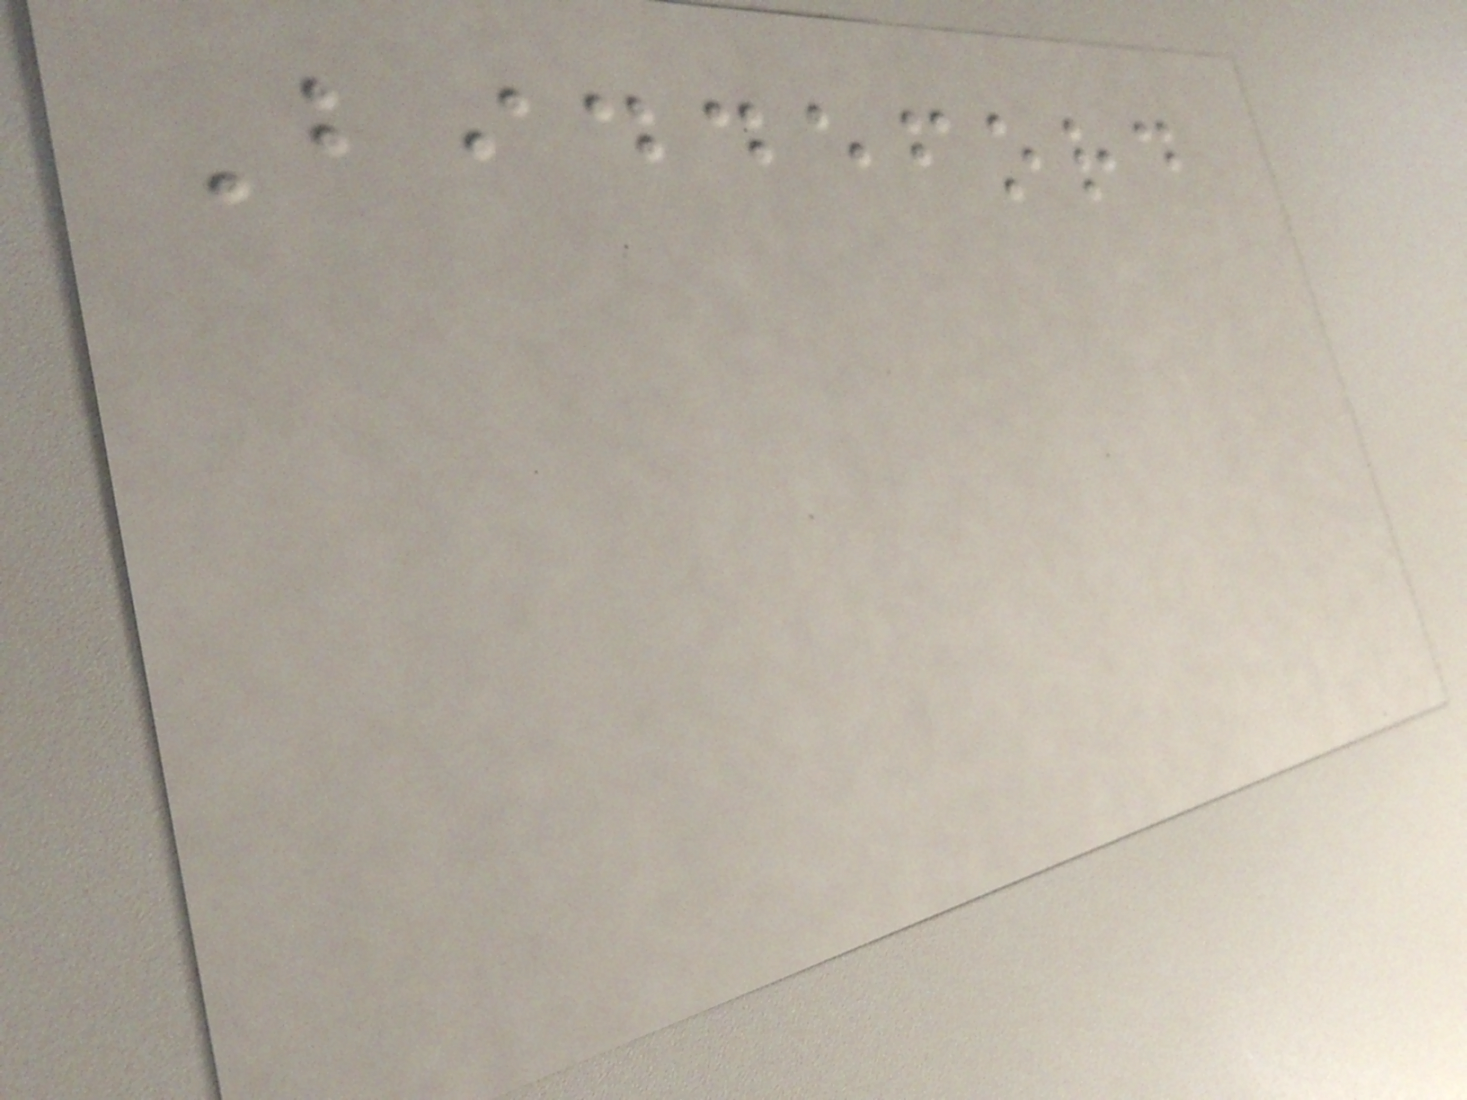Biddeford
